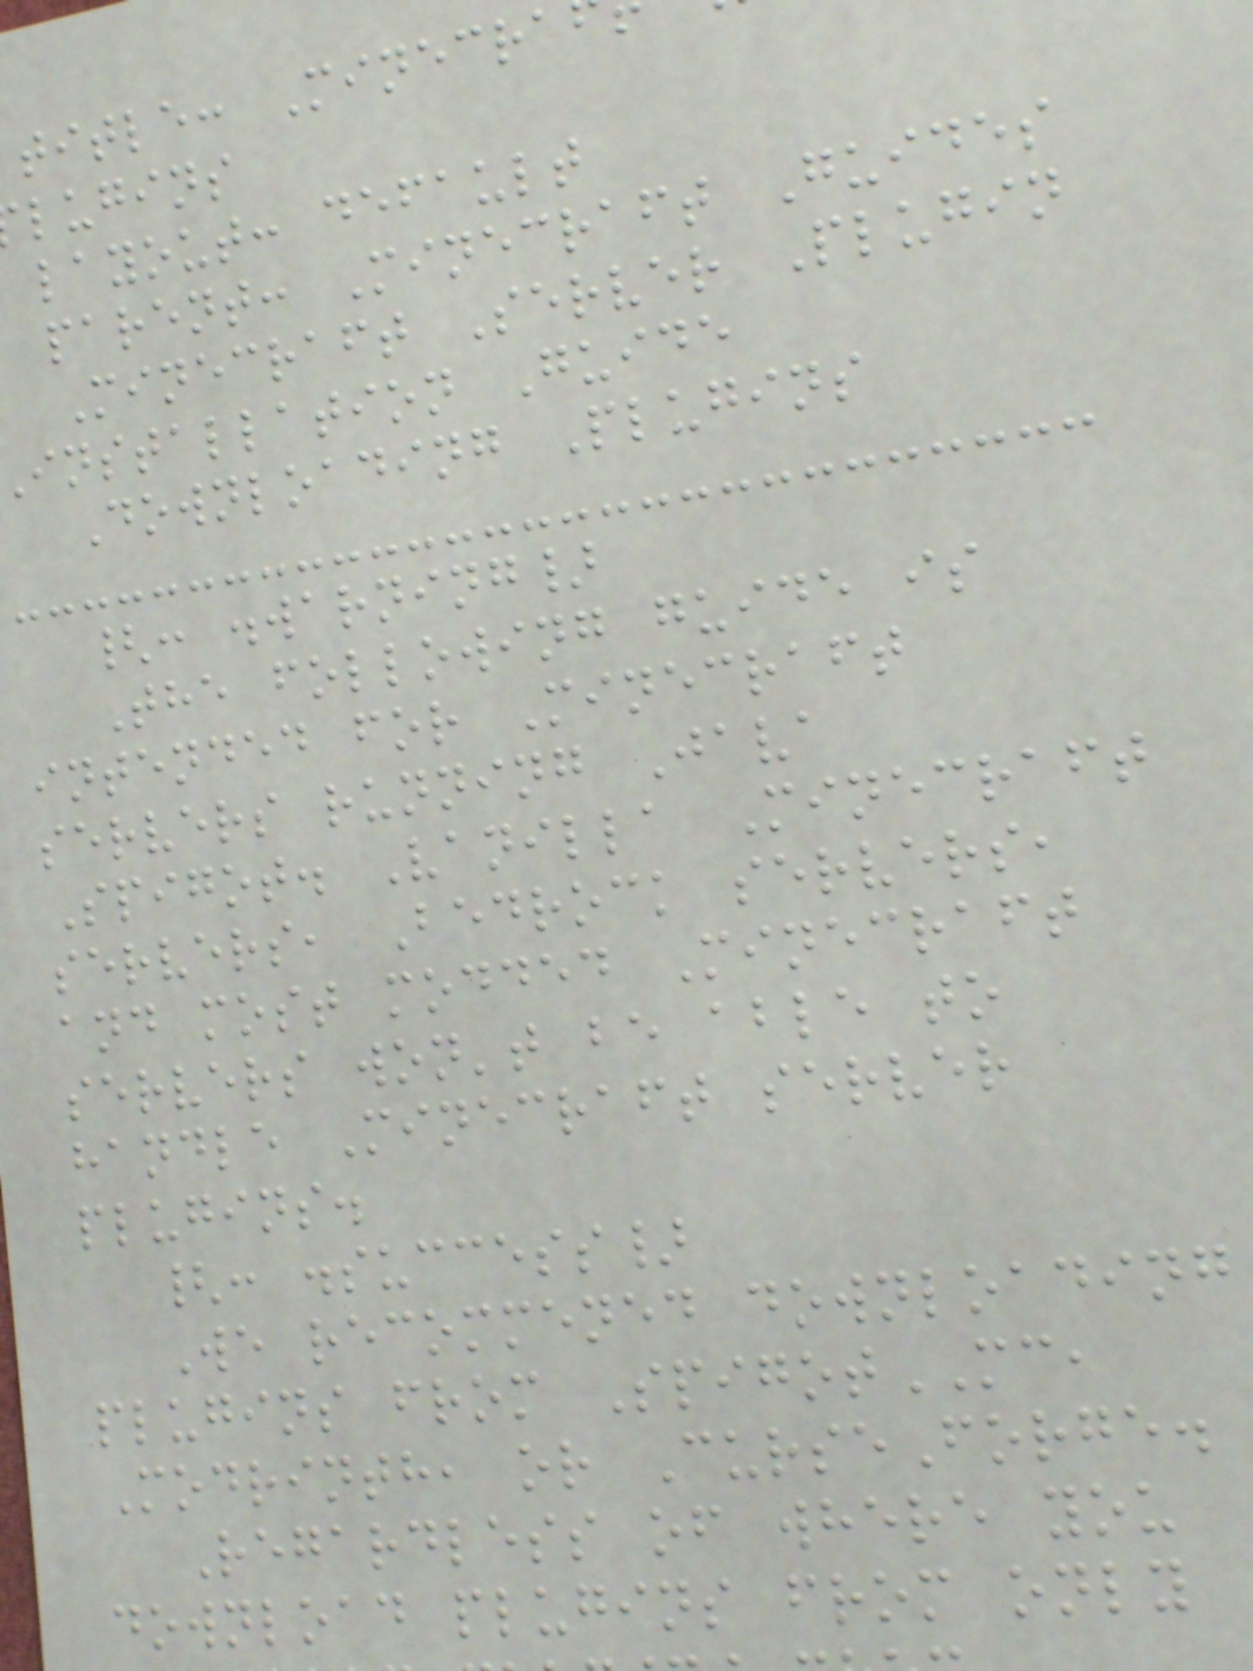title: Minecra
lugins
layout: default
parent: Minecraft Guides
Minecraft Server Plugin
installation Guide
Downloading Plugins
{: .warning}
The following guide is
intended for Minecraft
servers running Java
Spigot. Vanilla Minecraft
servers, Bedrock servers,
and most modded Minecraft
servers won't be able to
handle Minecraft server
plugins.
{: .success}
We recommened downloading
plugins from SpigotMC,
Modrinth, or CurseForge.
Regardless of where you
download plugins from only
